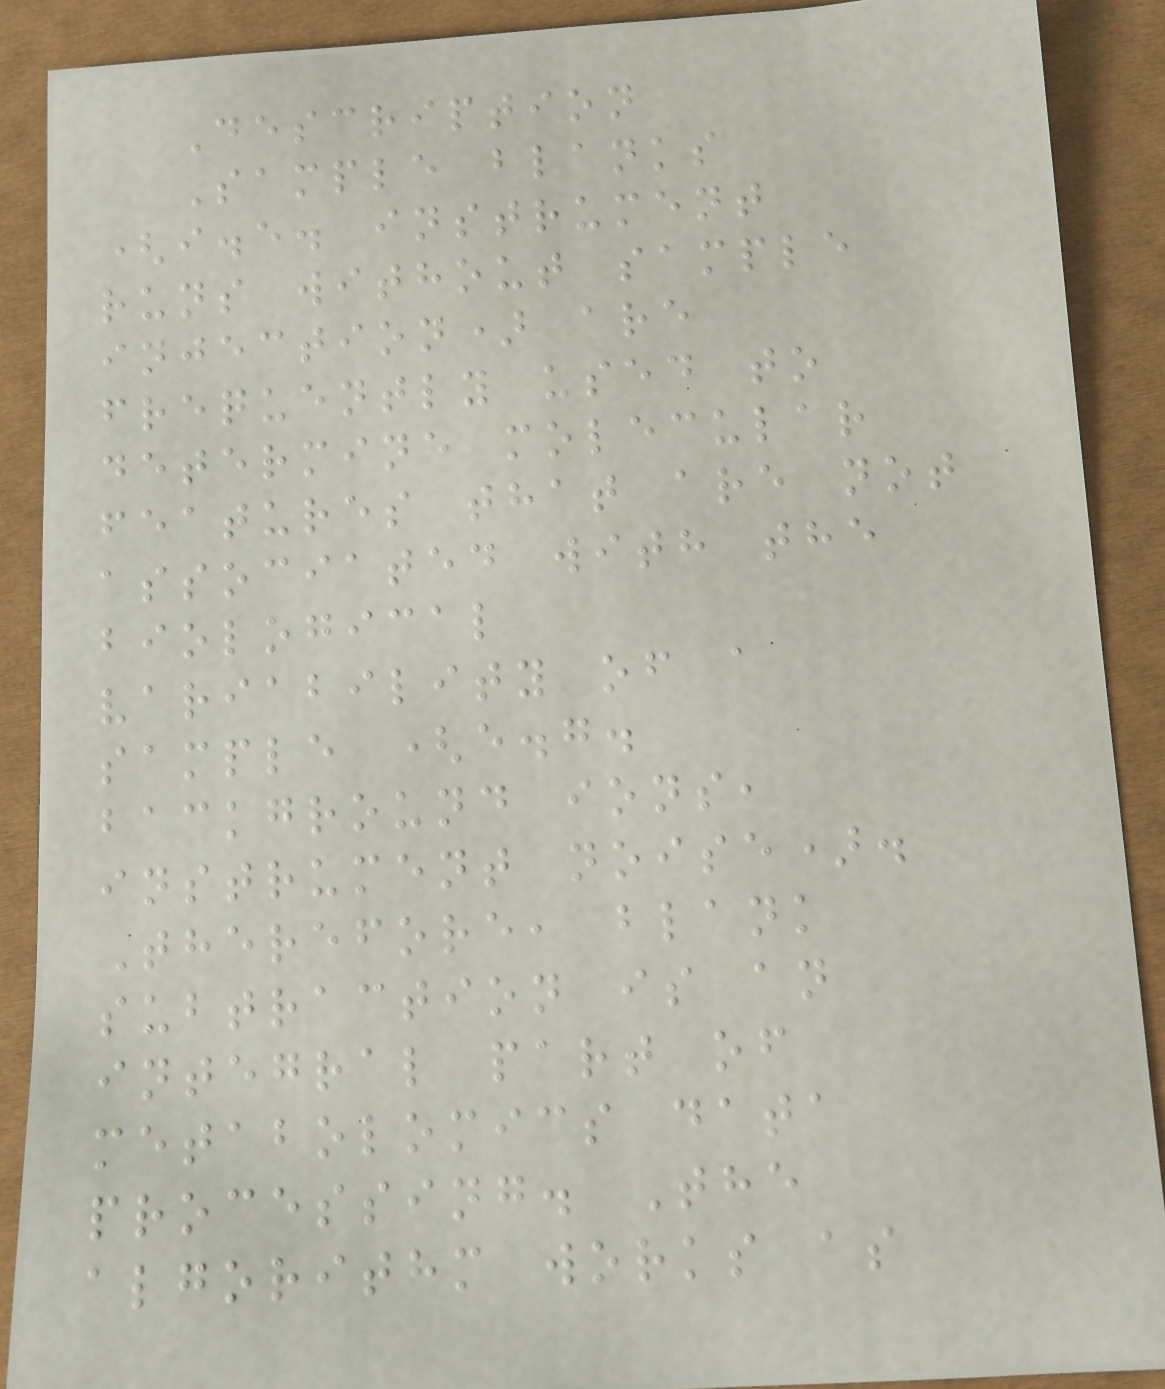Description
Sample blanks
(i.e. instrument
runs without sample
injection) are
frequently used to
determine molecular
features that are not
associated with the
biological
variability of a
sample (e.g.
background ions,
instrument noise).
Therefore, blank
subtraction is an
integral part of
metabolomics data
processing. The
algorithm works as
